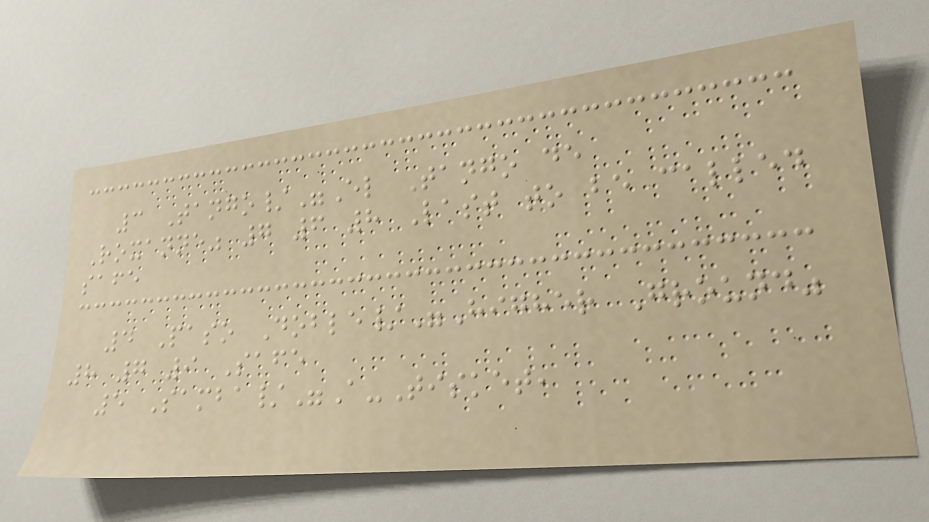3 Tango/"El Tango de
Roxanne" 7 6 8 Last to be called
safe
4 Paso Doble/"Higher Ground"
8 7 9 Safe
5 Samba/"A-Tisket,
